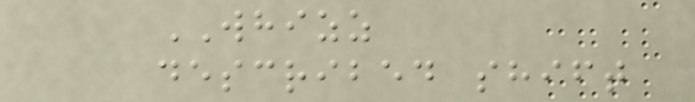WHIZZ
described shift
